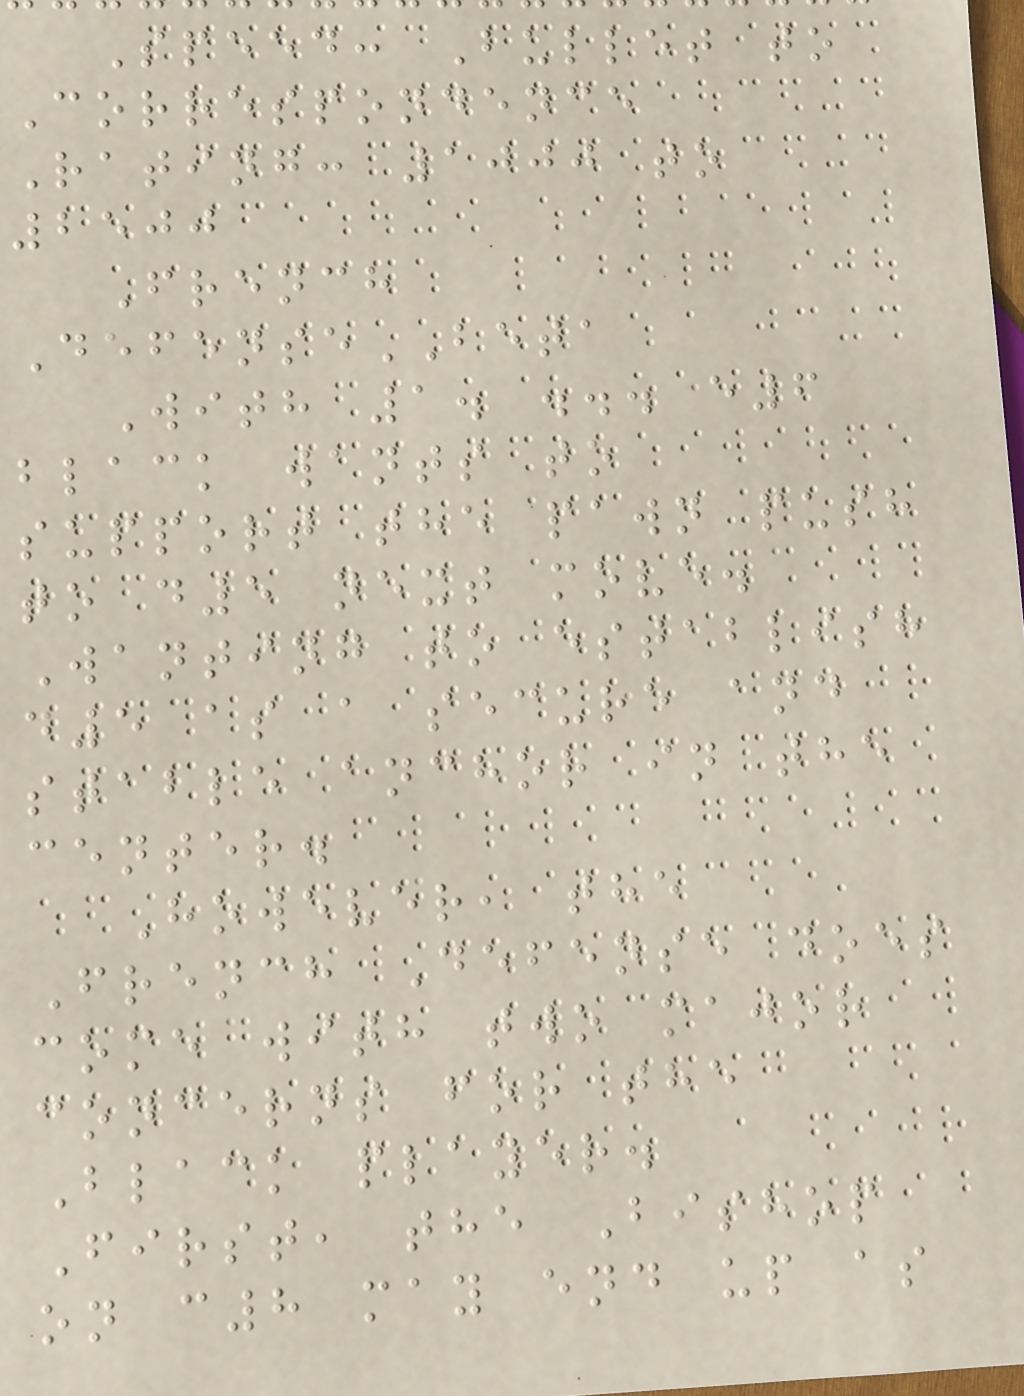Speed: Bullet to
Correspondence
Rating: 1000 to
2500
French
DefenseBETA
With 1. ... e6
black wants to
support the pawn push
to d5 next move.
Wanting to establish
d5 as a secure and
stable anchor in the
center.
However, the
French Defense does
come with two major
concerns for the
Black player.
First, the Bishop
on c8 may end up as
